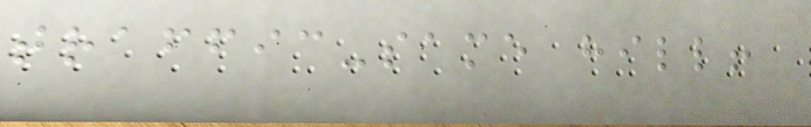traffic-same hill!
